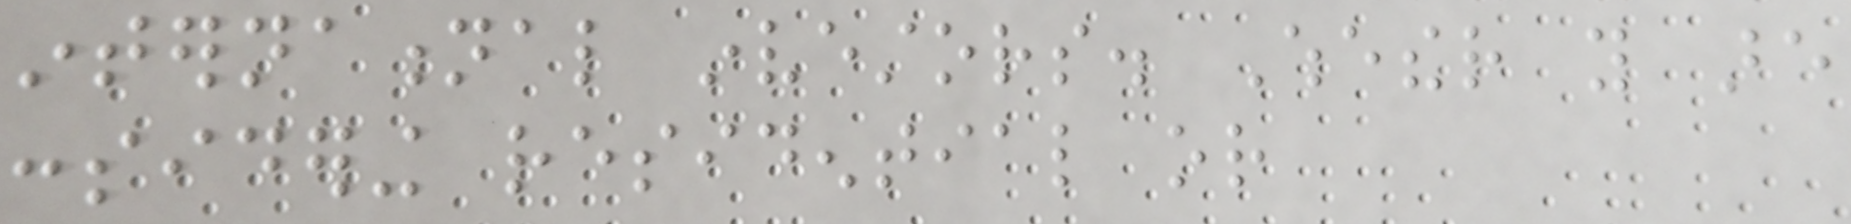international investors. Whether you are
considering residential or
